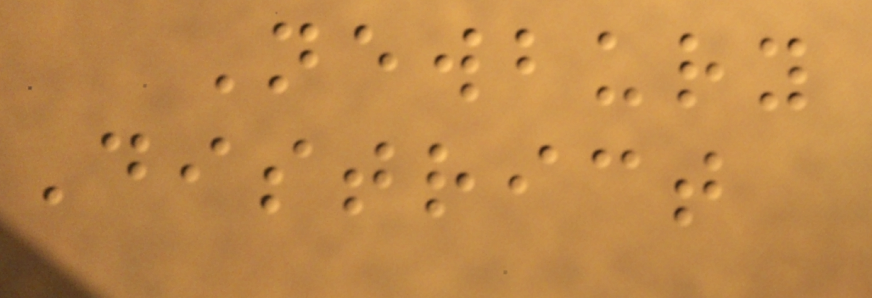Newbury
District
